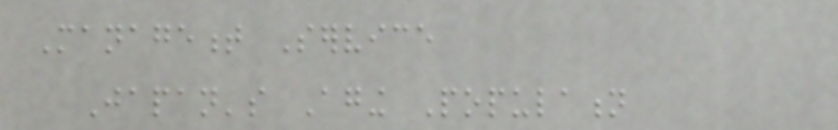Management Service
Japan's Aging Population
